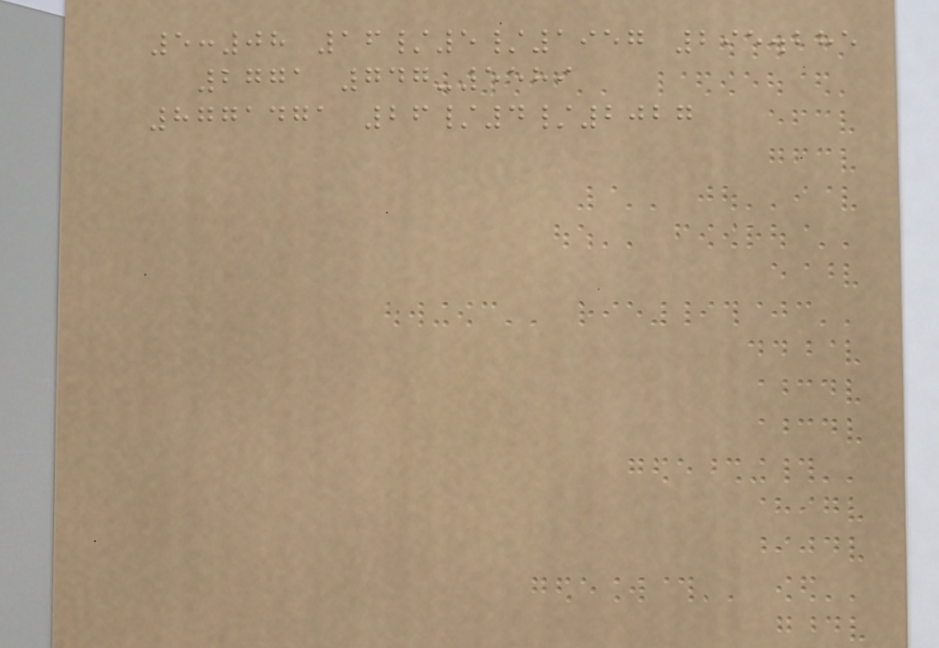5:08 16/5/1957 295.285
2771 747-5589
8771471 26/4/2027
